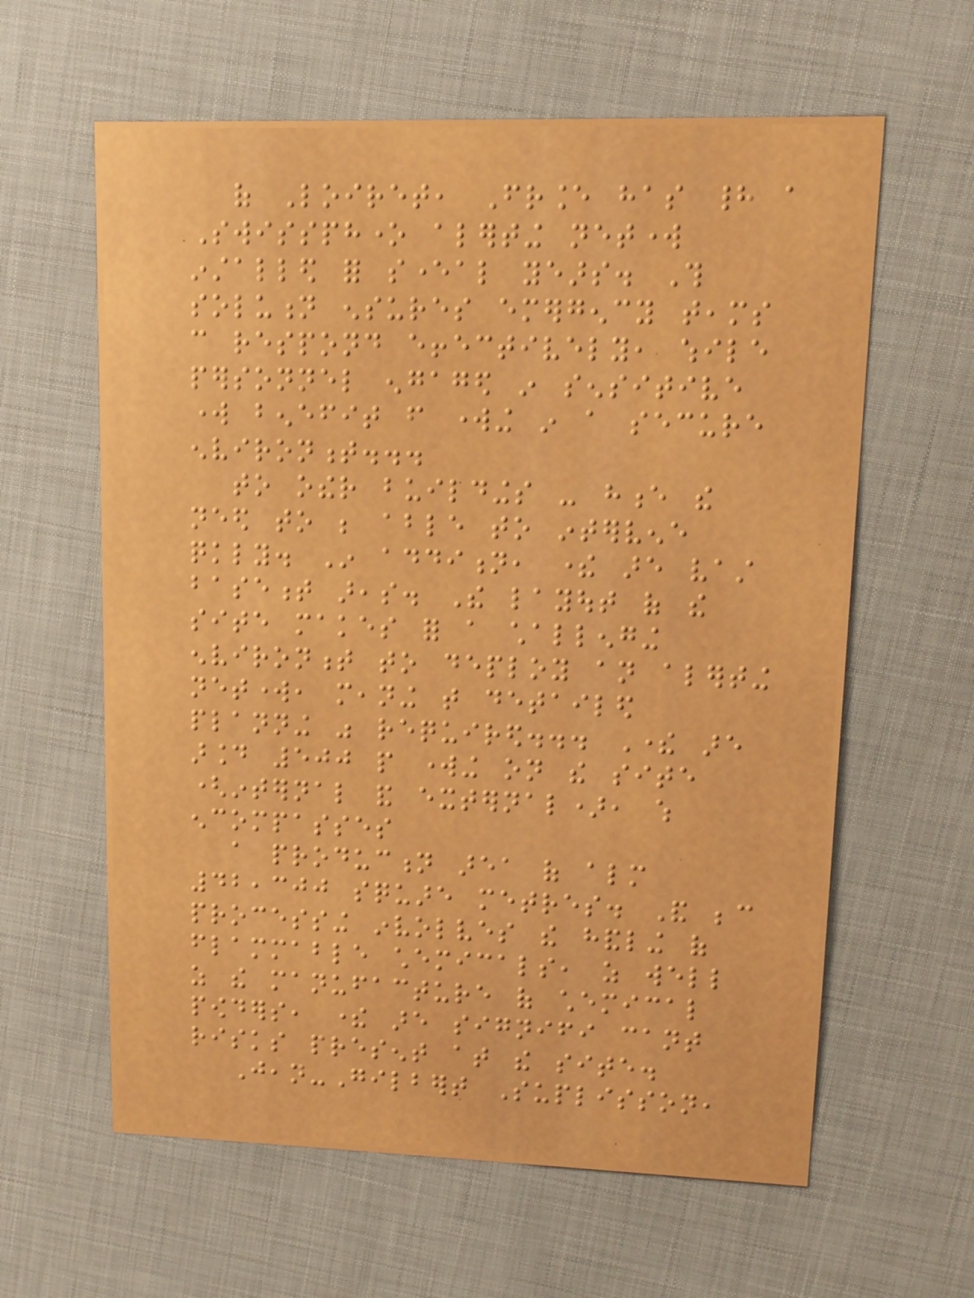of Loiret, France has had a
Swissphone alerting network
installed for several years. This
solution ensures emergency teams
can respond effectively, while
personnel engaged in sensitive
work benefit from working in a secure
environment...
to other buildings - hence the
need to be able to intervene
quickly. In addition, there are vast
basement areas. The layout of the
site makes for a challenging
environment to deploy an alerting
network, meaning that detailed
planning was required... There are
around 500 people working on the site
(internal and external), which
encompasses
a production area of almost
42,300 square metres. And because
processing involves the handling of
flammable chemicals, as well
as the manufacture of chemical
powders, there are signifi cant
risks present at the site.
Jean-Gilbert Suplisson,
